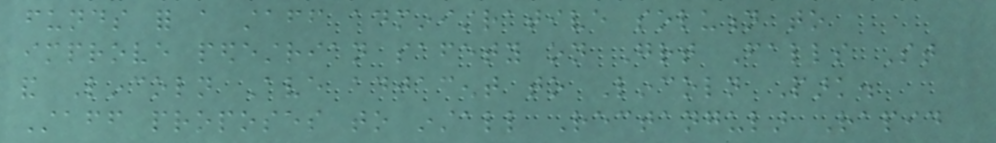funds for a staff administrative solution to
improve pedestrian safety on Great Falls St
and Lincoln Ave adjacent to Lincoln Park.
Staff proposes to install Rectangular Rapid
